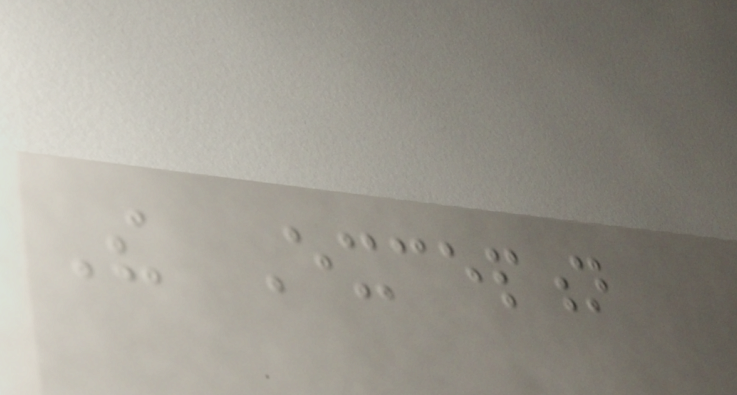The Exception
